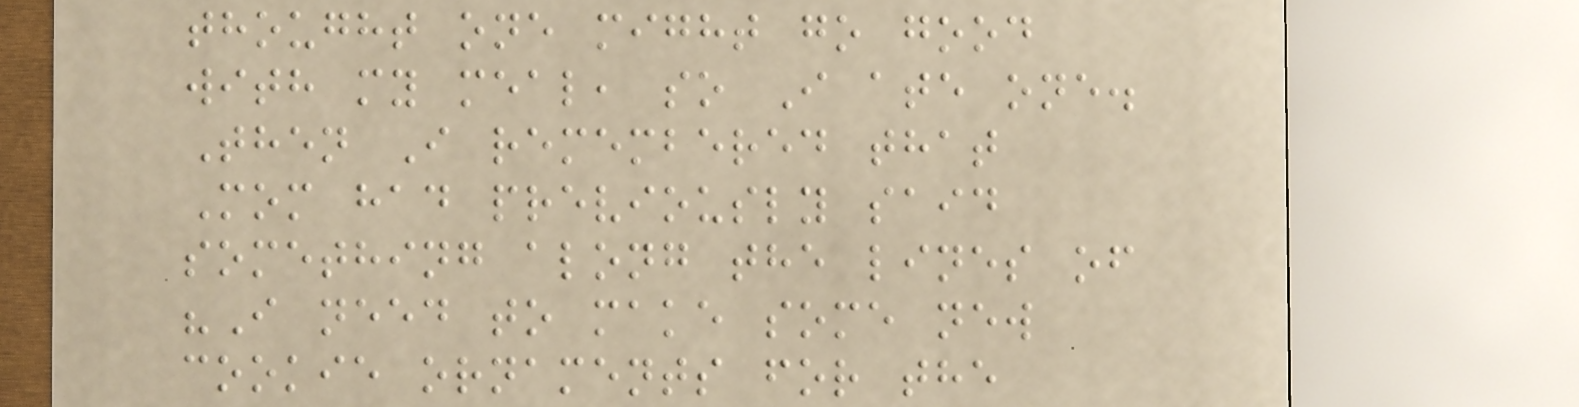thought one might go good
with my meal, so I ate one.
Then I remembered that
Mom had previously said
something along the lines of
"I need to make some new
cookie ornaments for the
